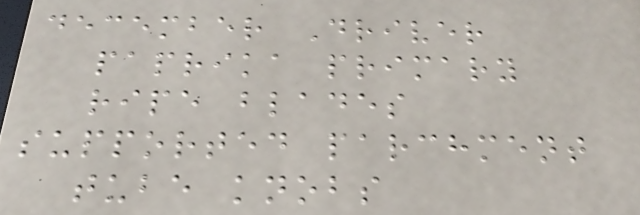december Driver
paprika primary
ripe blades
supported parchment
tube knobs
